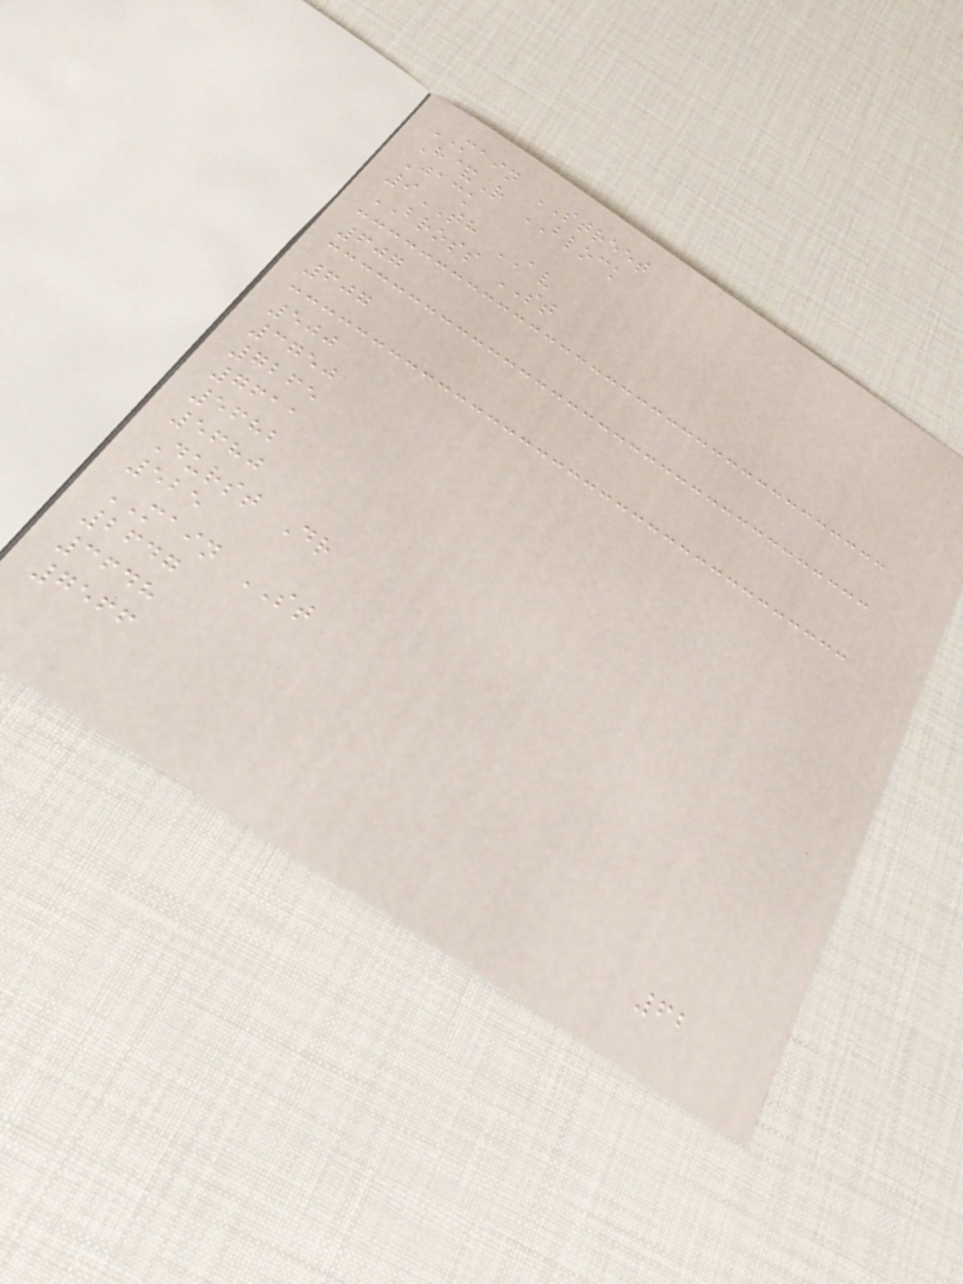MAIN STREET
H&R BLOCK
Jack
9TH AV
BROSS ST
607
607
500
3750
7265
7611
5682
5680
Durst Dr
525
MAIN ST
2647
3648
7566
62
